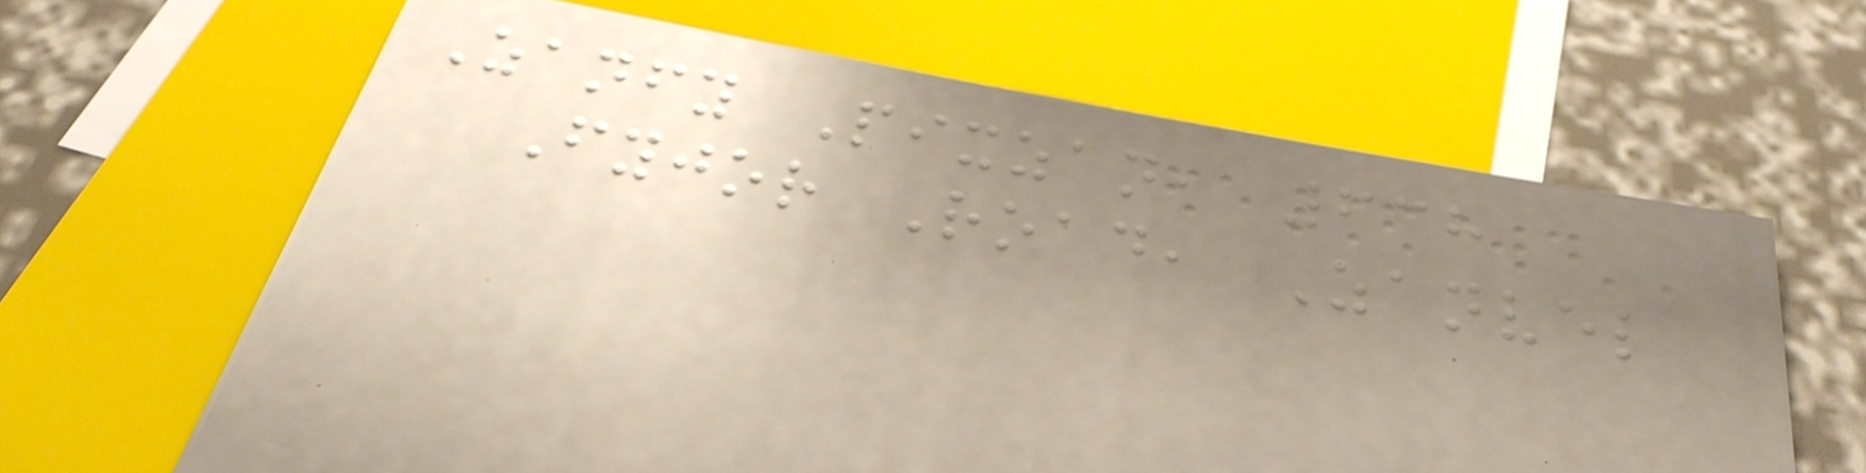Zanfy Pixzan, 638
Fyjor Road, Zanvel
